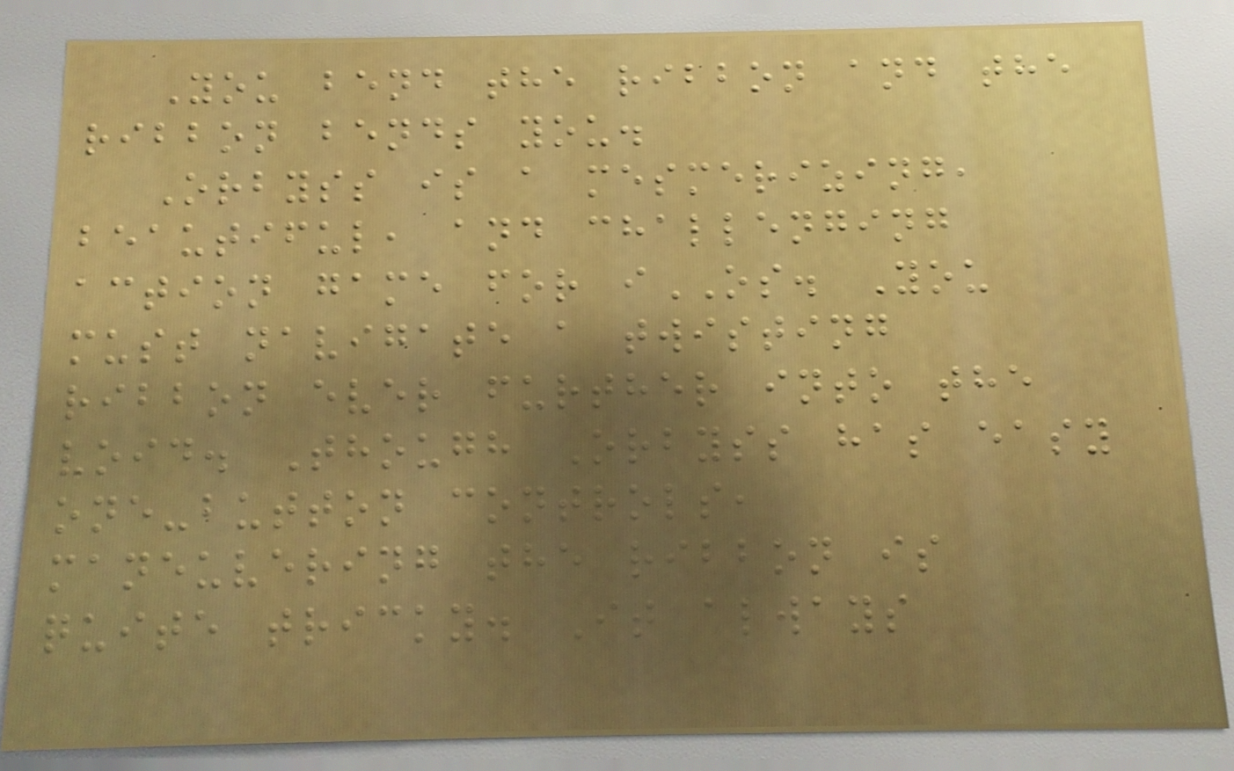You bend the ribbon and the
ribbon bends you.
Orbyss is a mesmerizing,
beautiful, and challenging
action game for iOS. You
must navigate a twisting
ribbon ever further into the
void. Though Orbyss has easy
one-button controls,
maneuvering the ribbon is
quite tricky. It always
